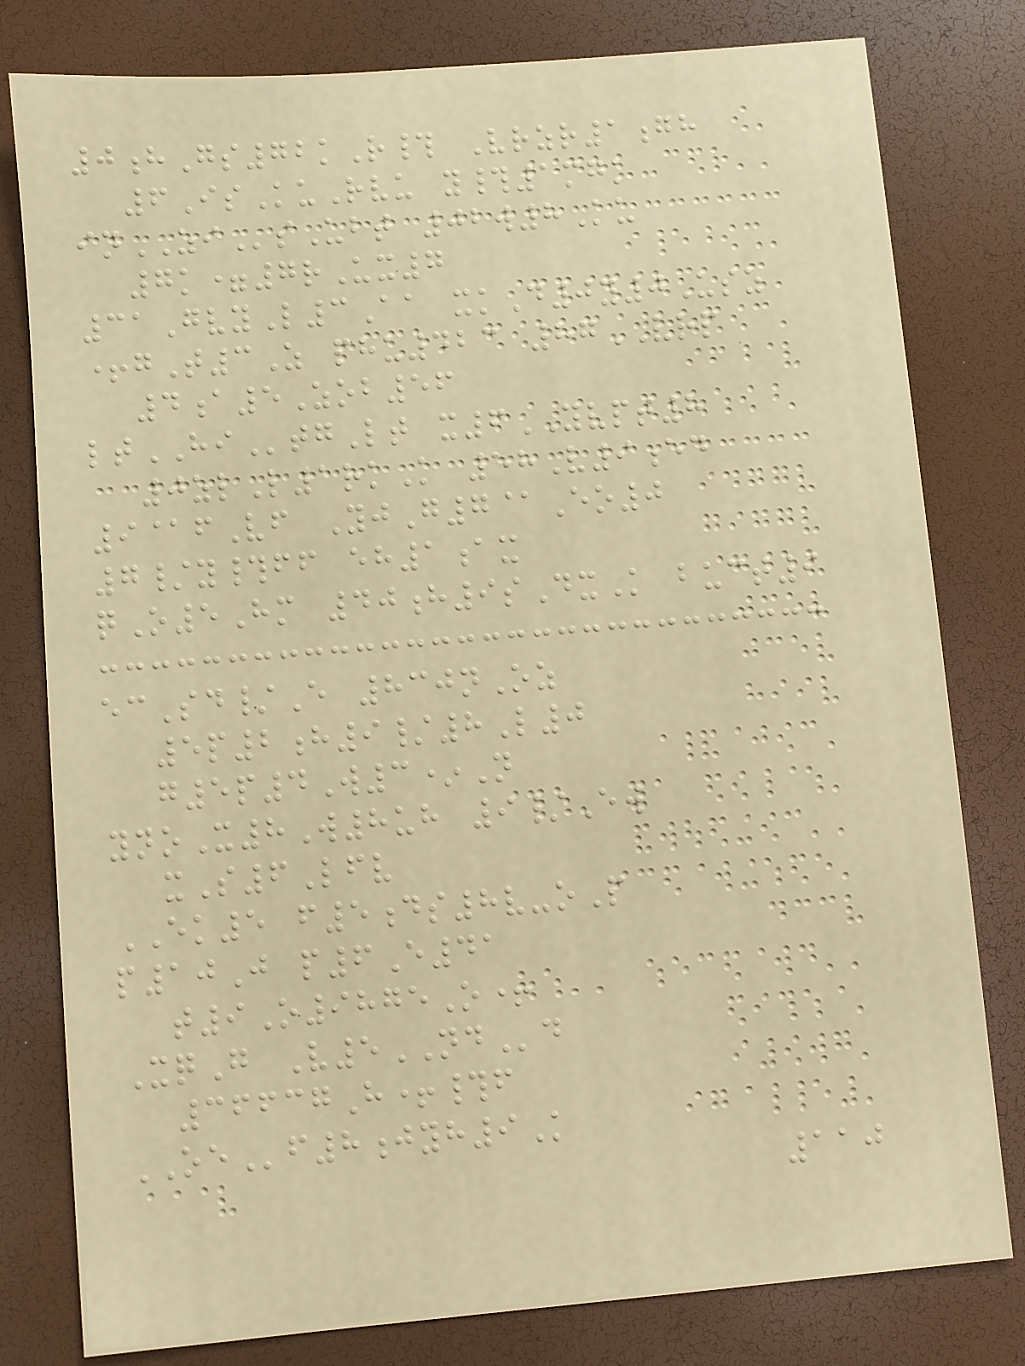0hGs72kR# Vrzr1gh
6IsKuRvu y#1mgk
inZIsUbt 02w8Ku
7k=7rUx7
31GvyL3Aa xkD0y0Usz
+gT3Z phu423 87VRP
4a5Zob56
ltHItgLt x6YVPT8
0zlL1rkK 58V9ed
9@fVf YjG7@Eo0
7/y#ff eh1ax
qO5Hm 40h9sDxK buct9
ecSd/E 830nOz
5p2h9/8L0
g5p4W3*N
ynoX8W8uh 9/Ew
xS6Lfv
EK5 f5ds8v-oP
p10J p6E41
t9O9875O+
XqG V5NDd
36637H+#f
OEf8jyh9K
110
